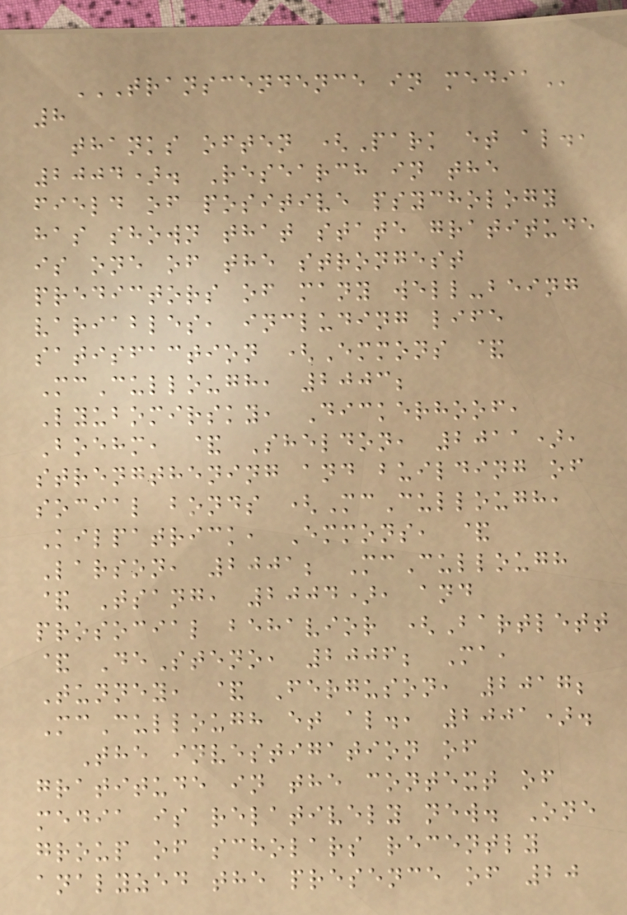TRANSCENDENCE IN MEDIA
8
thanks often (Park et al.,
2004). Research in the
field of positive psychology
has shown that state gratitude
is one of the strongest
predictors of many well-being
variables, including life
satisfaction (Emmons &
McCullough, 2003;
Lyubomirsky, Dickerhoof,
Boehm, & Sheldon, 2011),
strengthening and building of
social bonds (McCullough,
Kilpatrick, Emmons, &
Larson, 2001; McCullough
& Tsang, 2004), and
prosocial behavior (Bartlett
& DeSteno, 2006; Ma,
Tunney, & Ferguson, 2017;
McCullough et al., 2001).
The investigation of
gratitude in the context of
media is relatively new. One
group of scholars recently
analyzed the presence of 20
